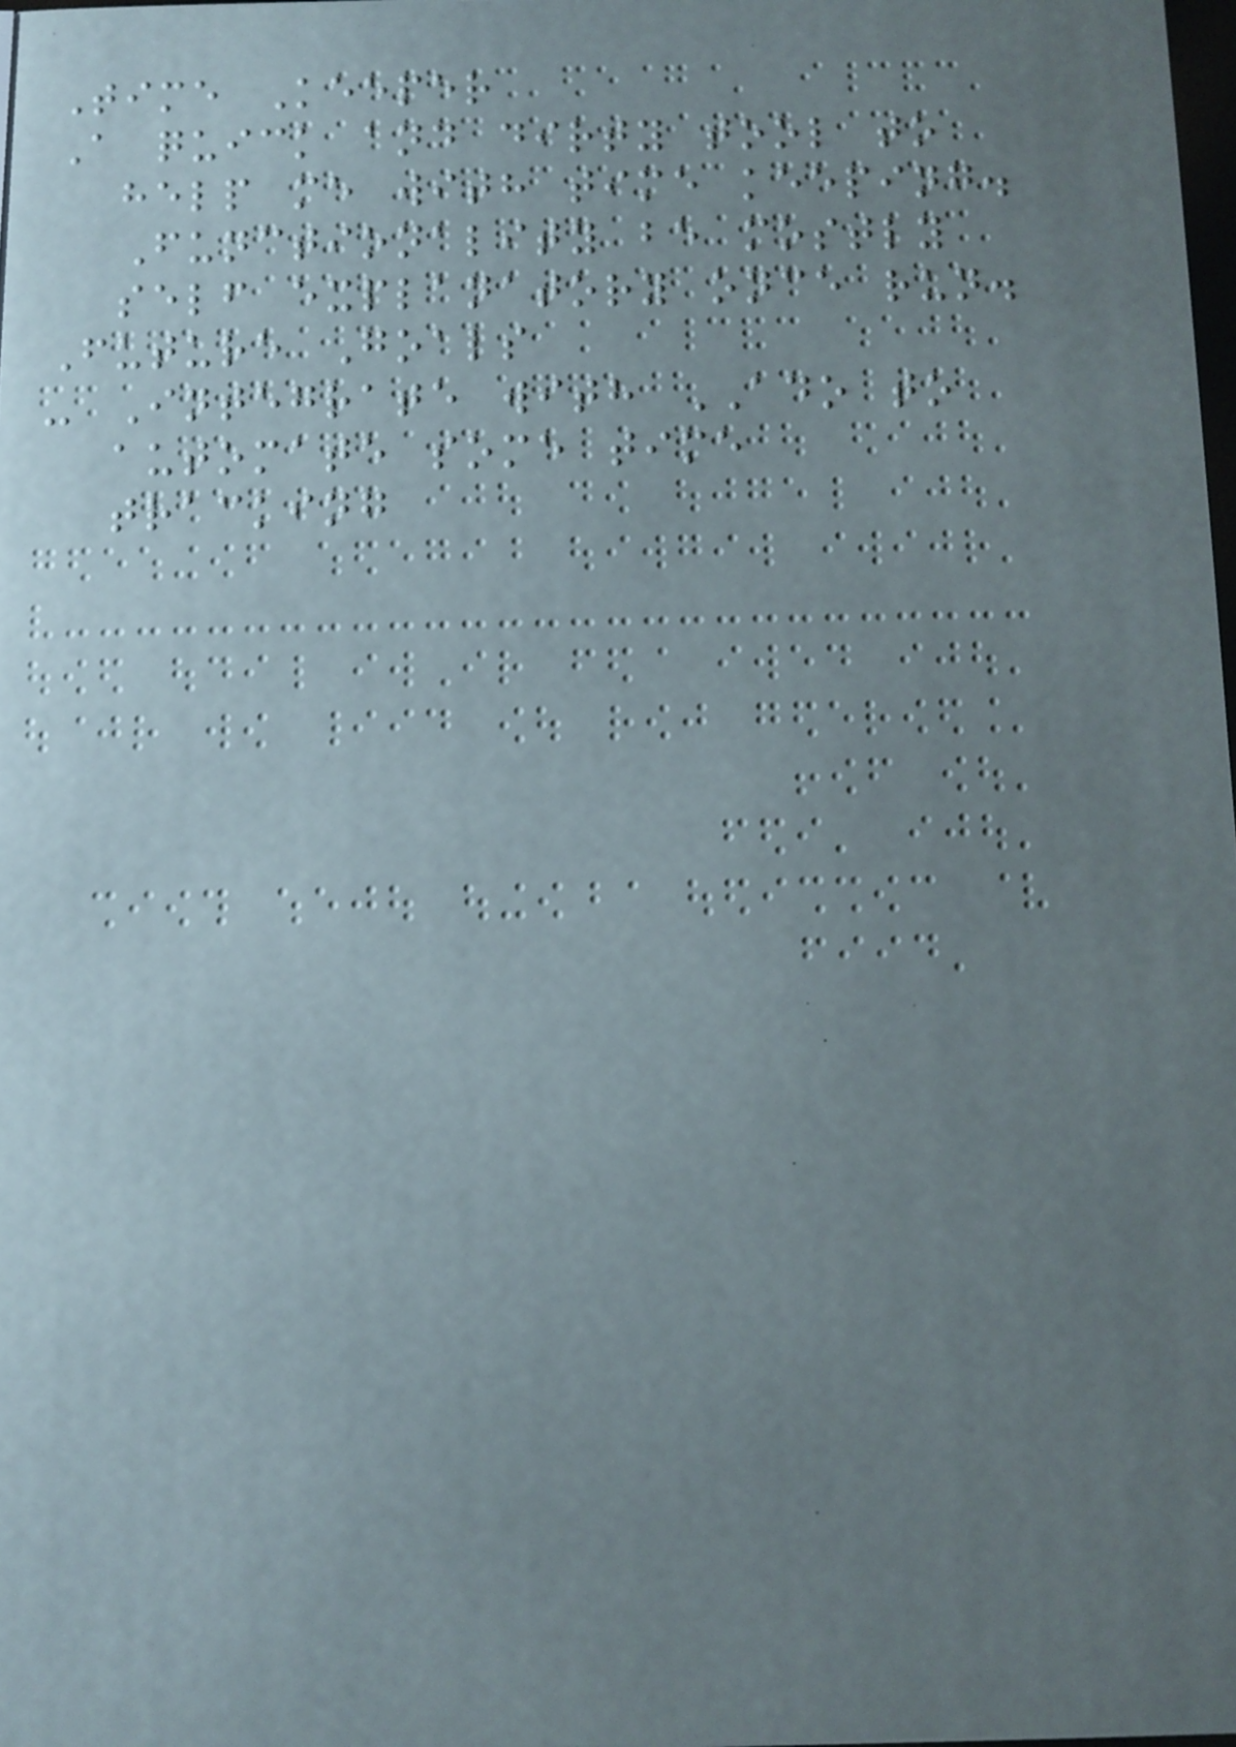Time Keeper
A quick and dirty tool to
help me with time keeping.
Functionality be mostly
self explanatory once run.
Future Goals
- Integrate with ADO to
automate some time
tracking
